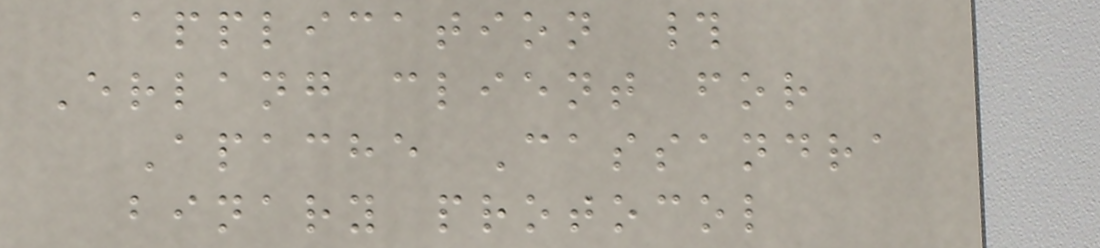application #
Erlang client for
Apache Cassandra
binary protocol
